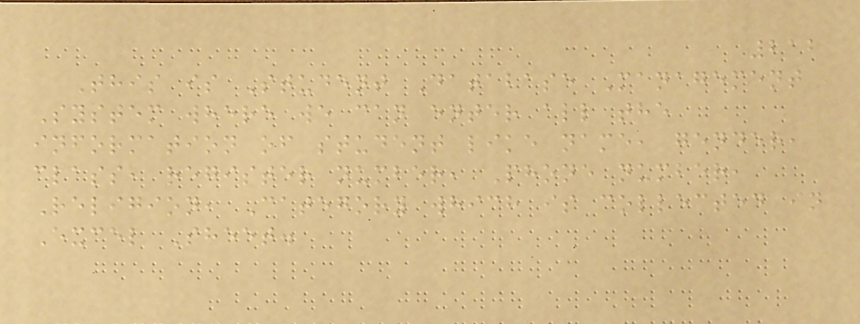212
This is Student Database Management
System where we can enter all the
information of student like name, gender,
class, register number, Phone number,
Religion, Category which is collected in
Excel Sheet.
